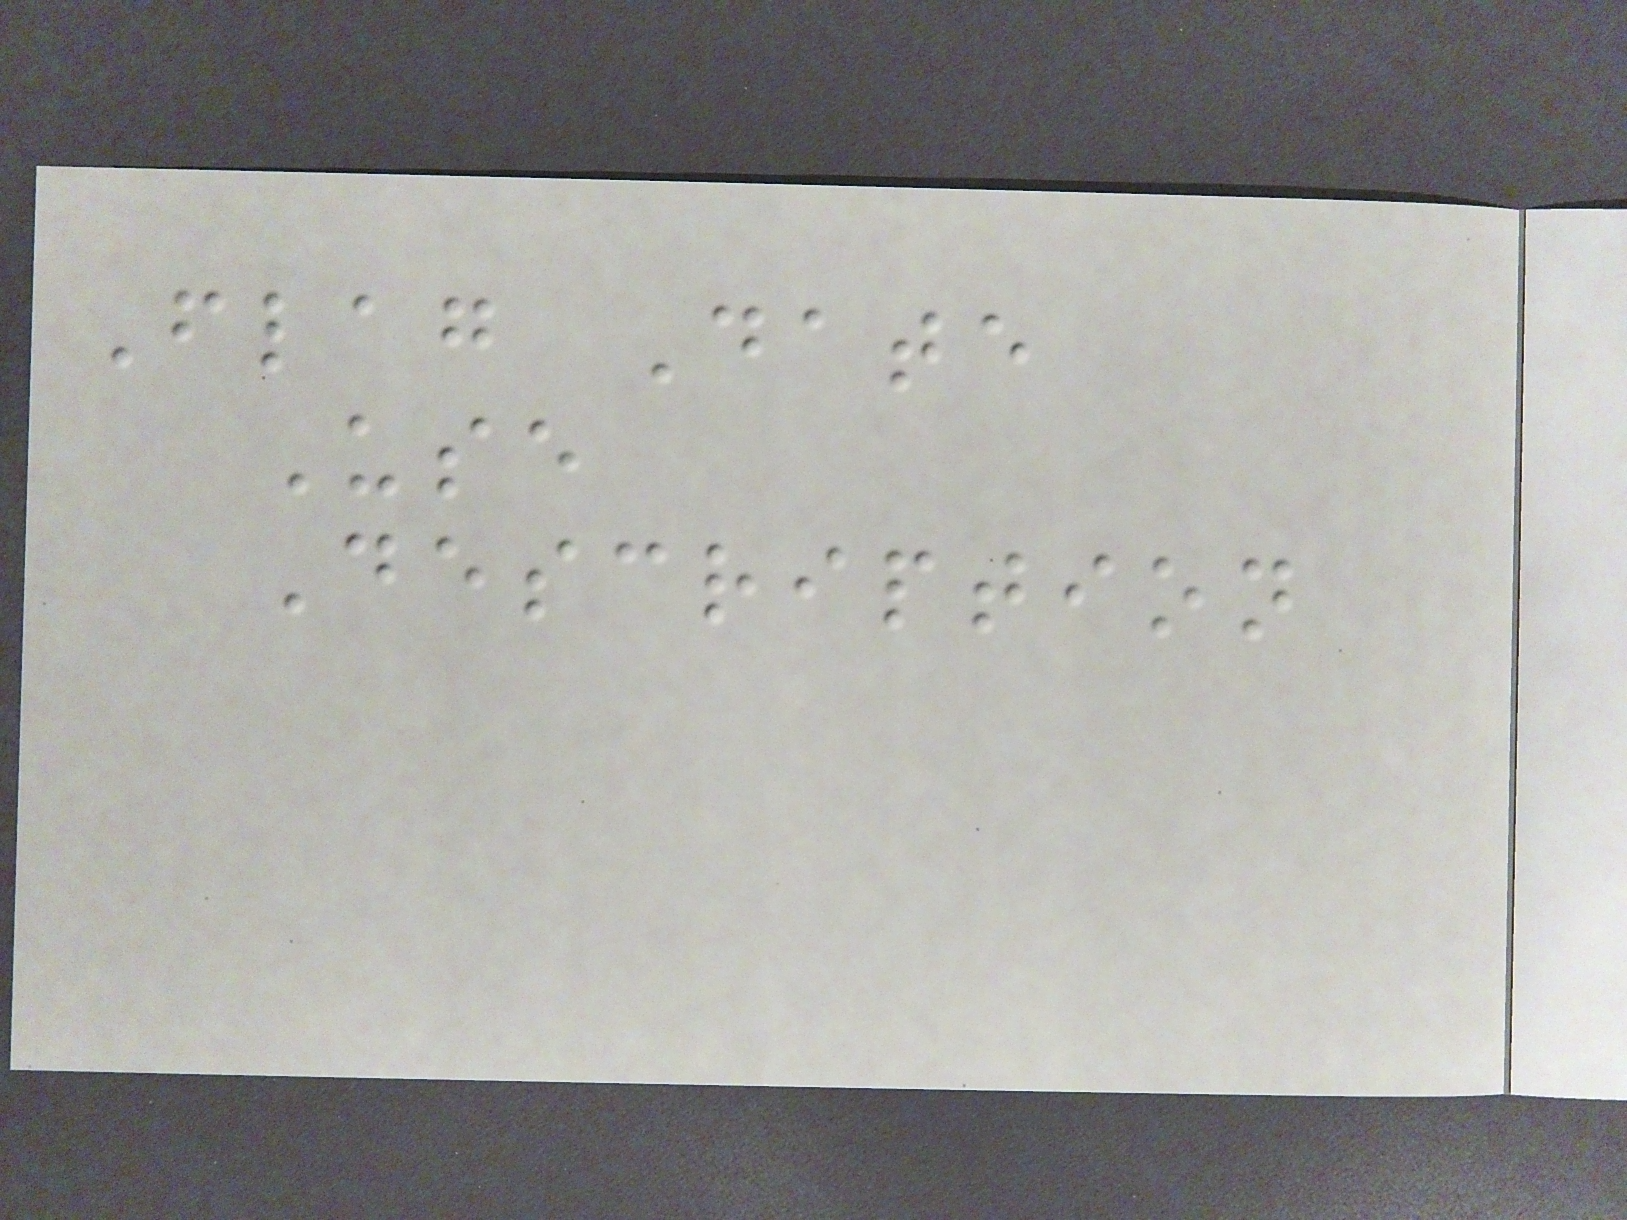Flag Date
Use
Description
